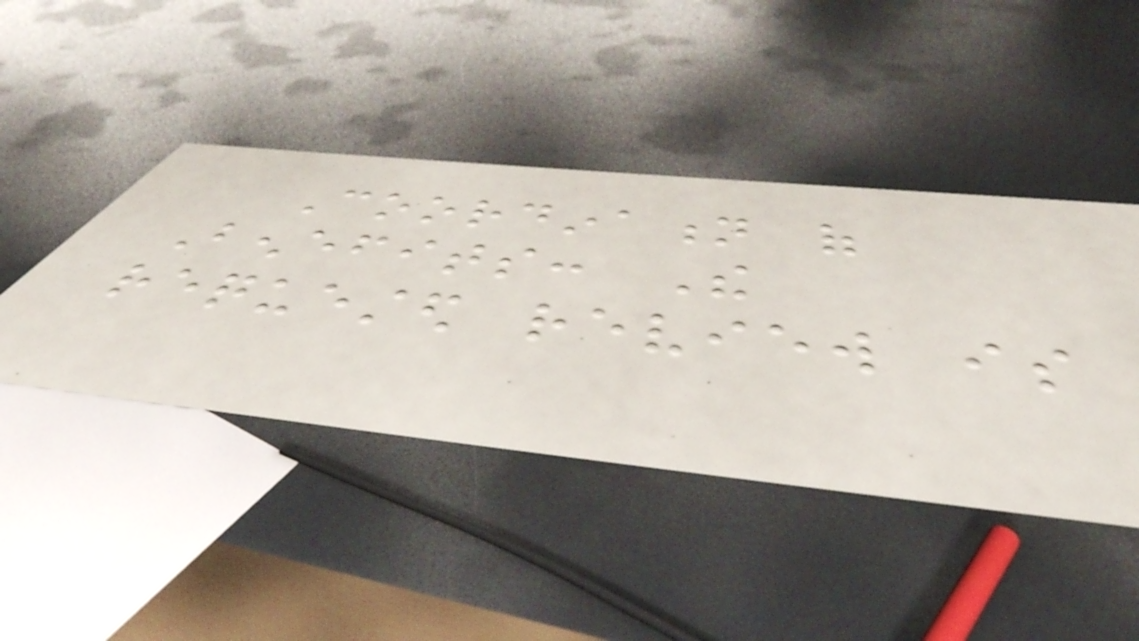Coordination of
Benefits: The
requested review is
